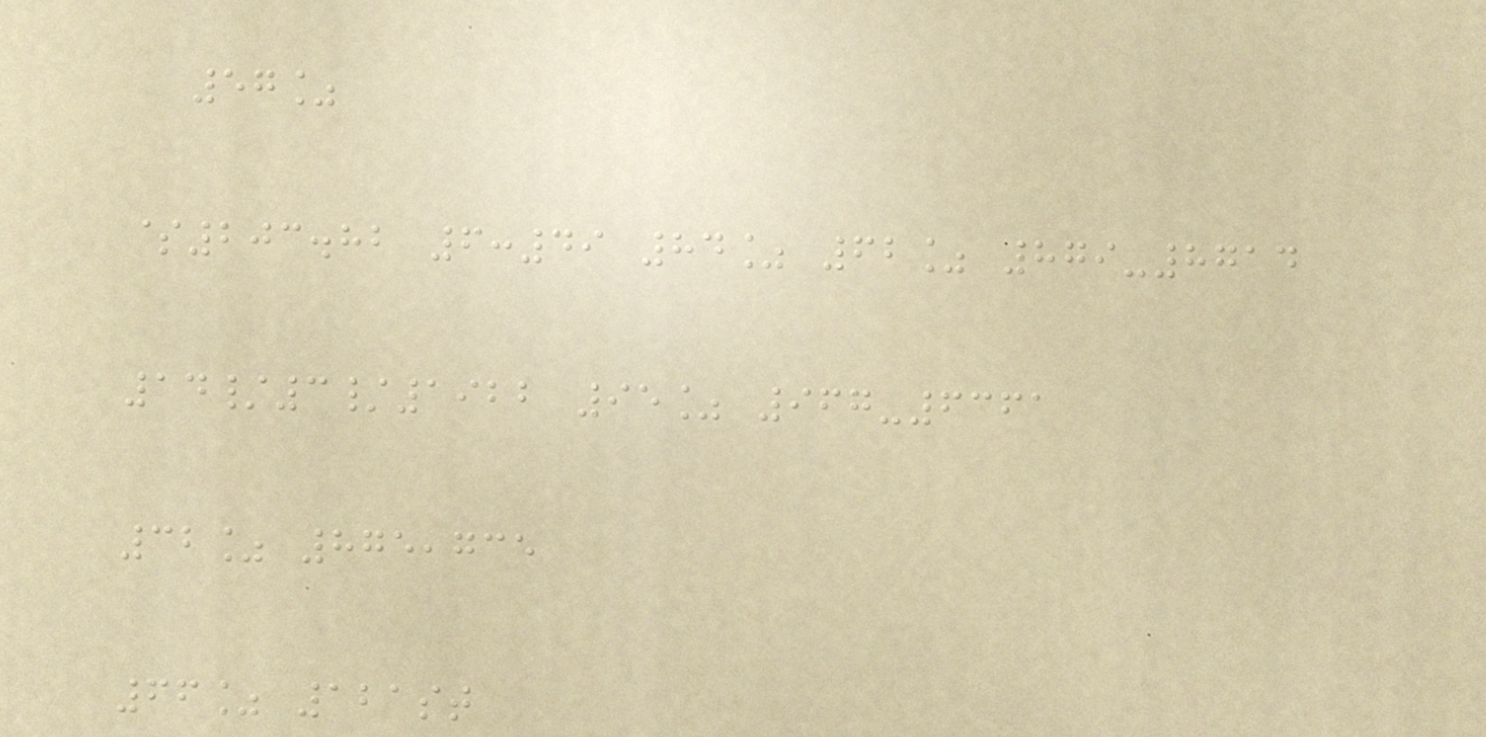57%
$203.82 6:49 84% 62% 879-8714
14/3/1922 95% 967-6361
32% 875,735
66% 121st
